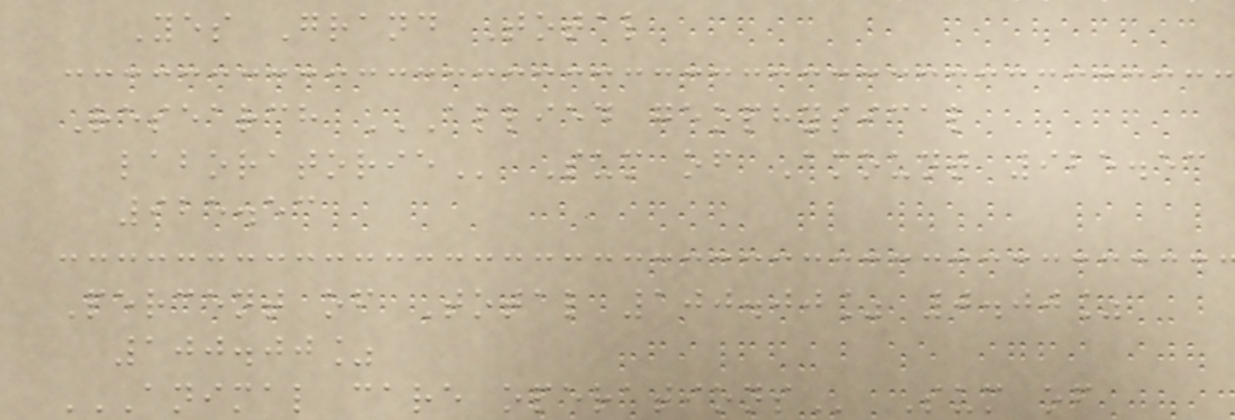Yes Grand Total
Research ALLIED GEOPHYSICAL
LABORATORIE Sum of Amount 925.53
925.53
Percent of Total 100.00% 0.00%
100.00%
ANIMAL CARE OPERATIONS Sum of
